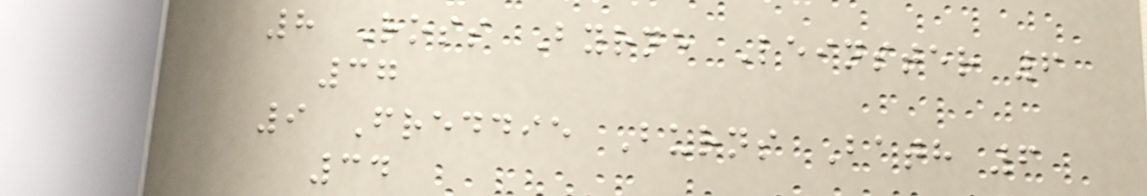8 Ross Byrne Leinster 6
37
9 Freddie Burns Bath 6
34
